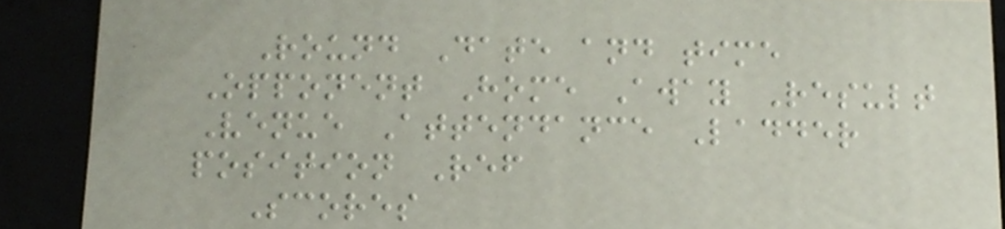Round Date and time
Opponent Home Away Result
Venue Attendance Ladder
position Ref
Scores
